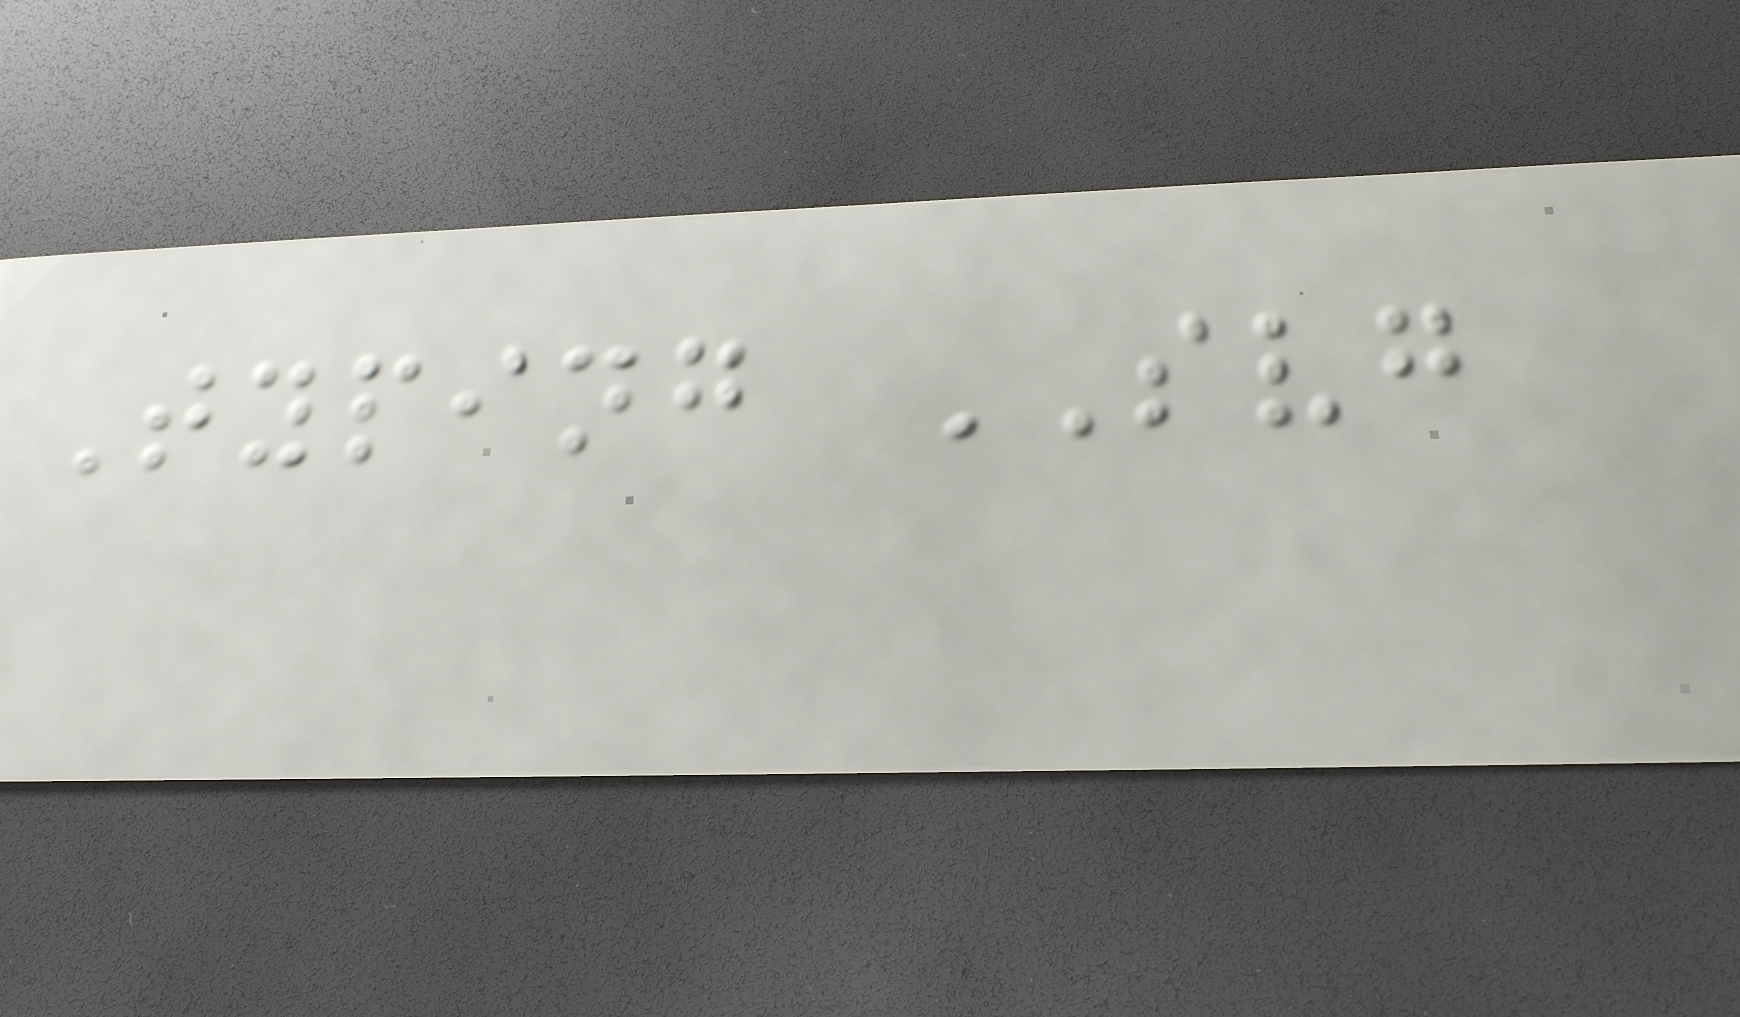Typing SVG
